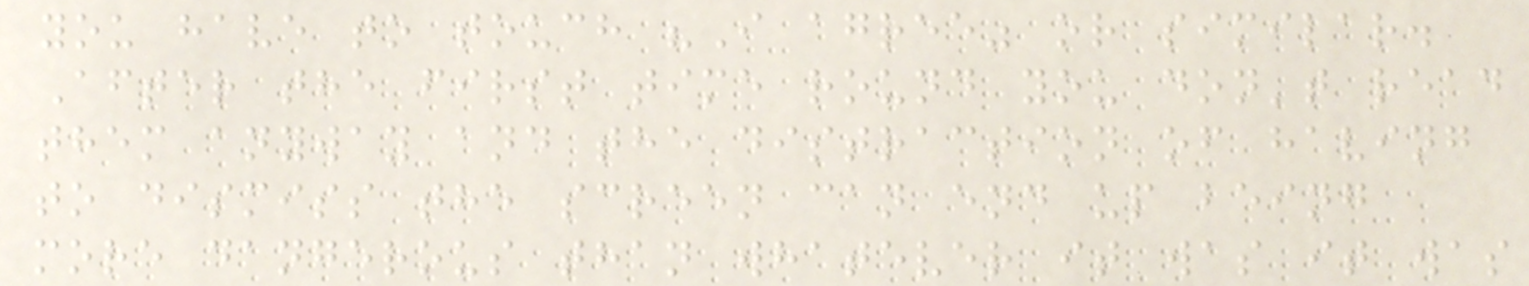you have to touch "I agree" or similar.
After the first time round you don't read
them anyway and the distraction of having
to dismiss the screen can end up being
more dangerous than whatever it was it was
